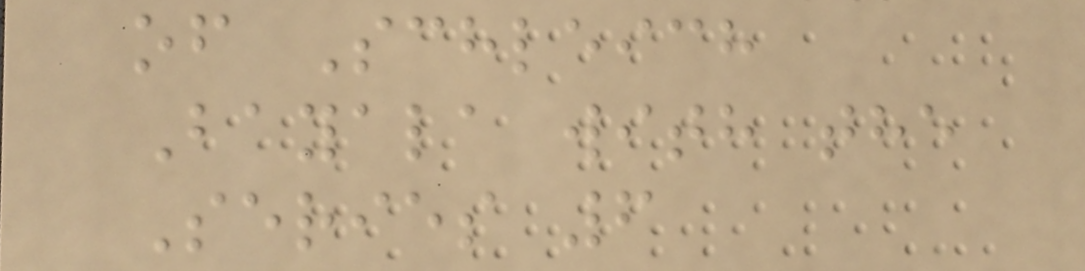of Schleich
Bayala with the
Series 6
